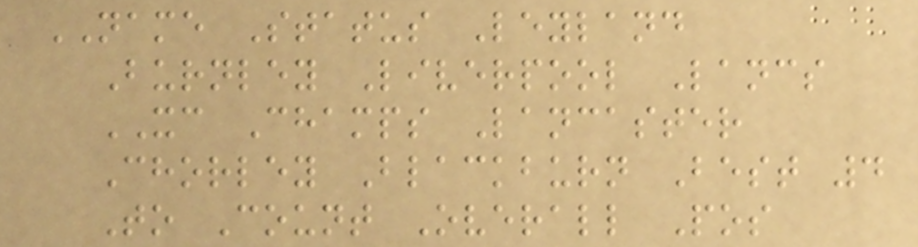NAME Status Leyland
Burnley Liverpool Lancs
XC Champs Lancaster
Chorley Blackburn Best 4
To Count Overall Pos
